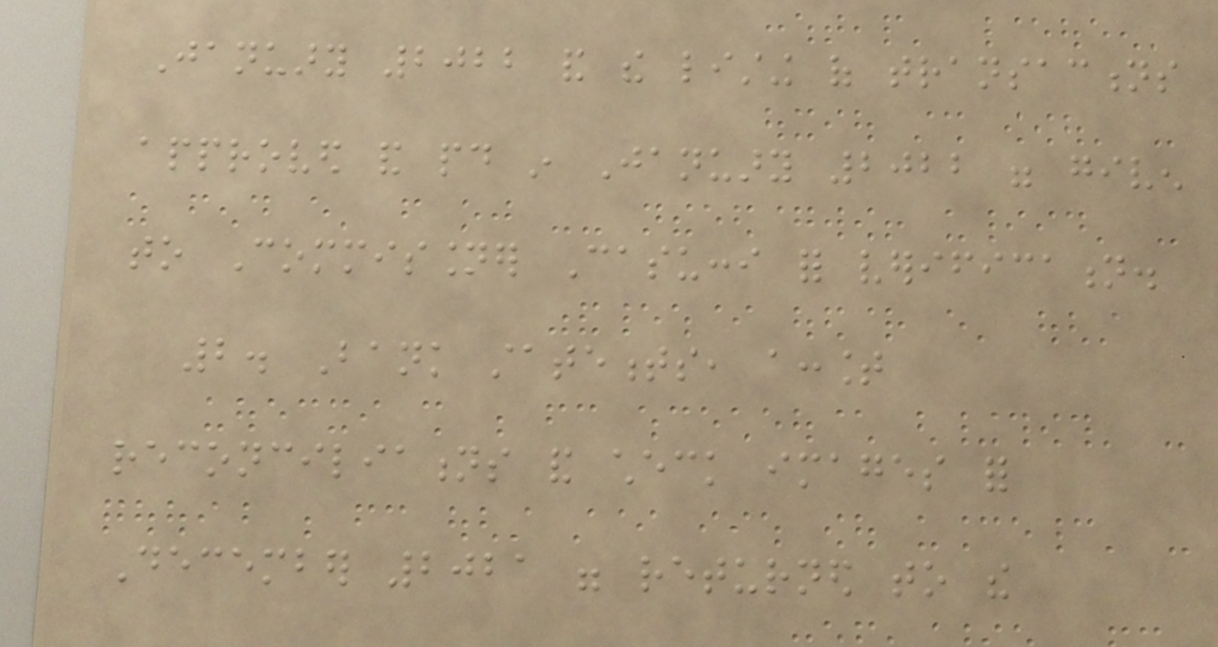January 2022 and the listing of transactions
approved and paid in January 2022 were given
to Commissioner Casucci for verification.
2. Bank statements, account
reconciliations and check images for
December 2021 were returned to the
